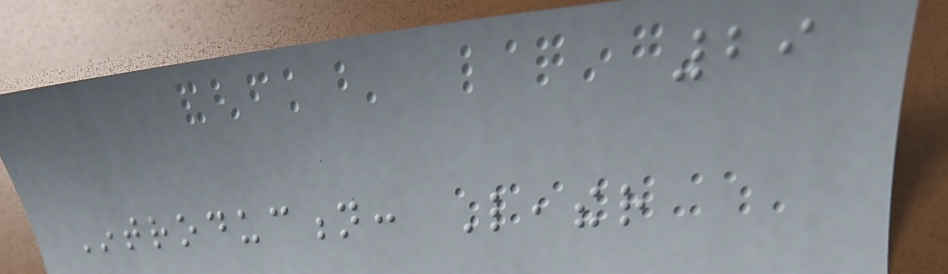29
Introduction: Leather
